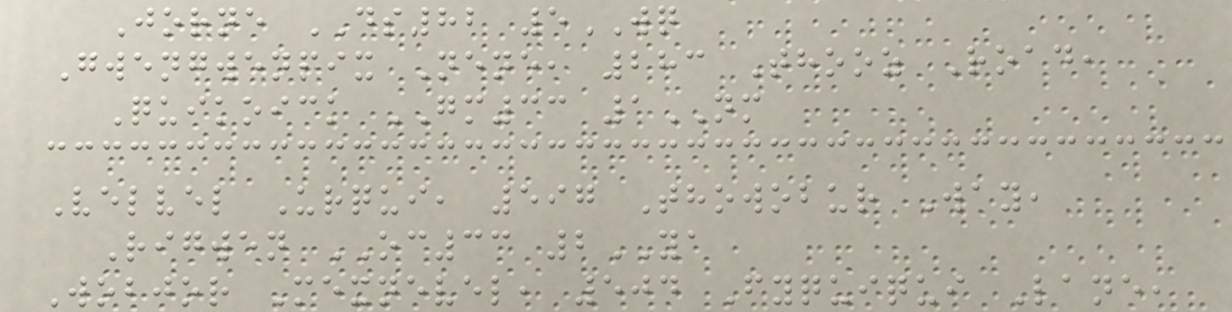Jorne DS82 5WQ
Gwengwenpix Nene, 283 Thooz Road,
Quikoick GM33 1NM
Velvel Urqui, 597 Thowobur Way,
Rigwen OC33 2YA
Wobjor Mexnevel, 504 Fyquiqui Lane,
